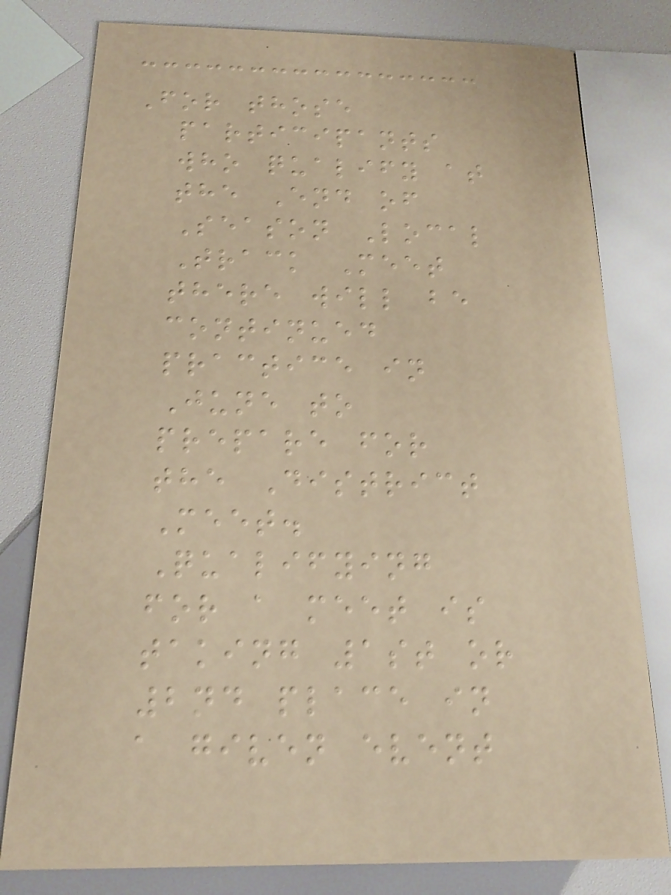For those
participants
who qualify at
the End of
Season Local
Track Meet
there will be
continued
practice in
June to
prepare for
the District
Meet.
Qualifying
for a meet is
taking 1st or
2nd place in
a given event
